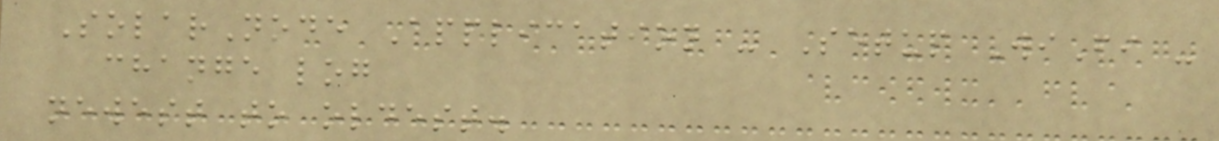SolarNode Application - Setup WiFi -
change log
newest to oldest.
